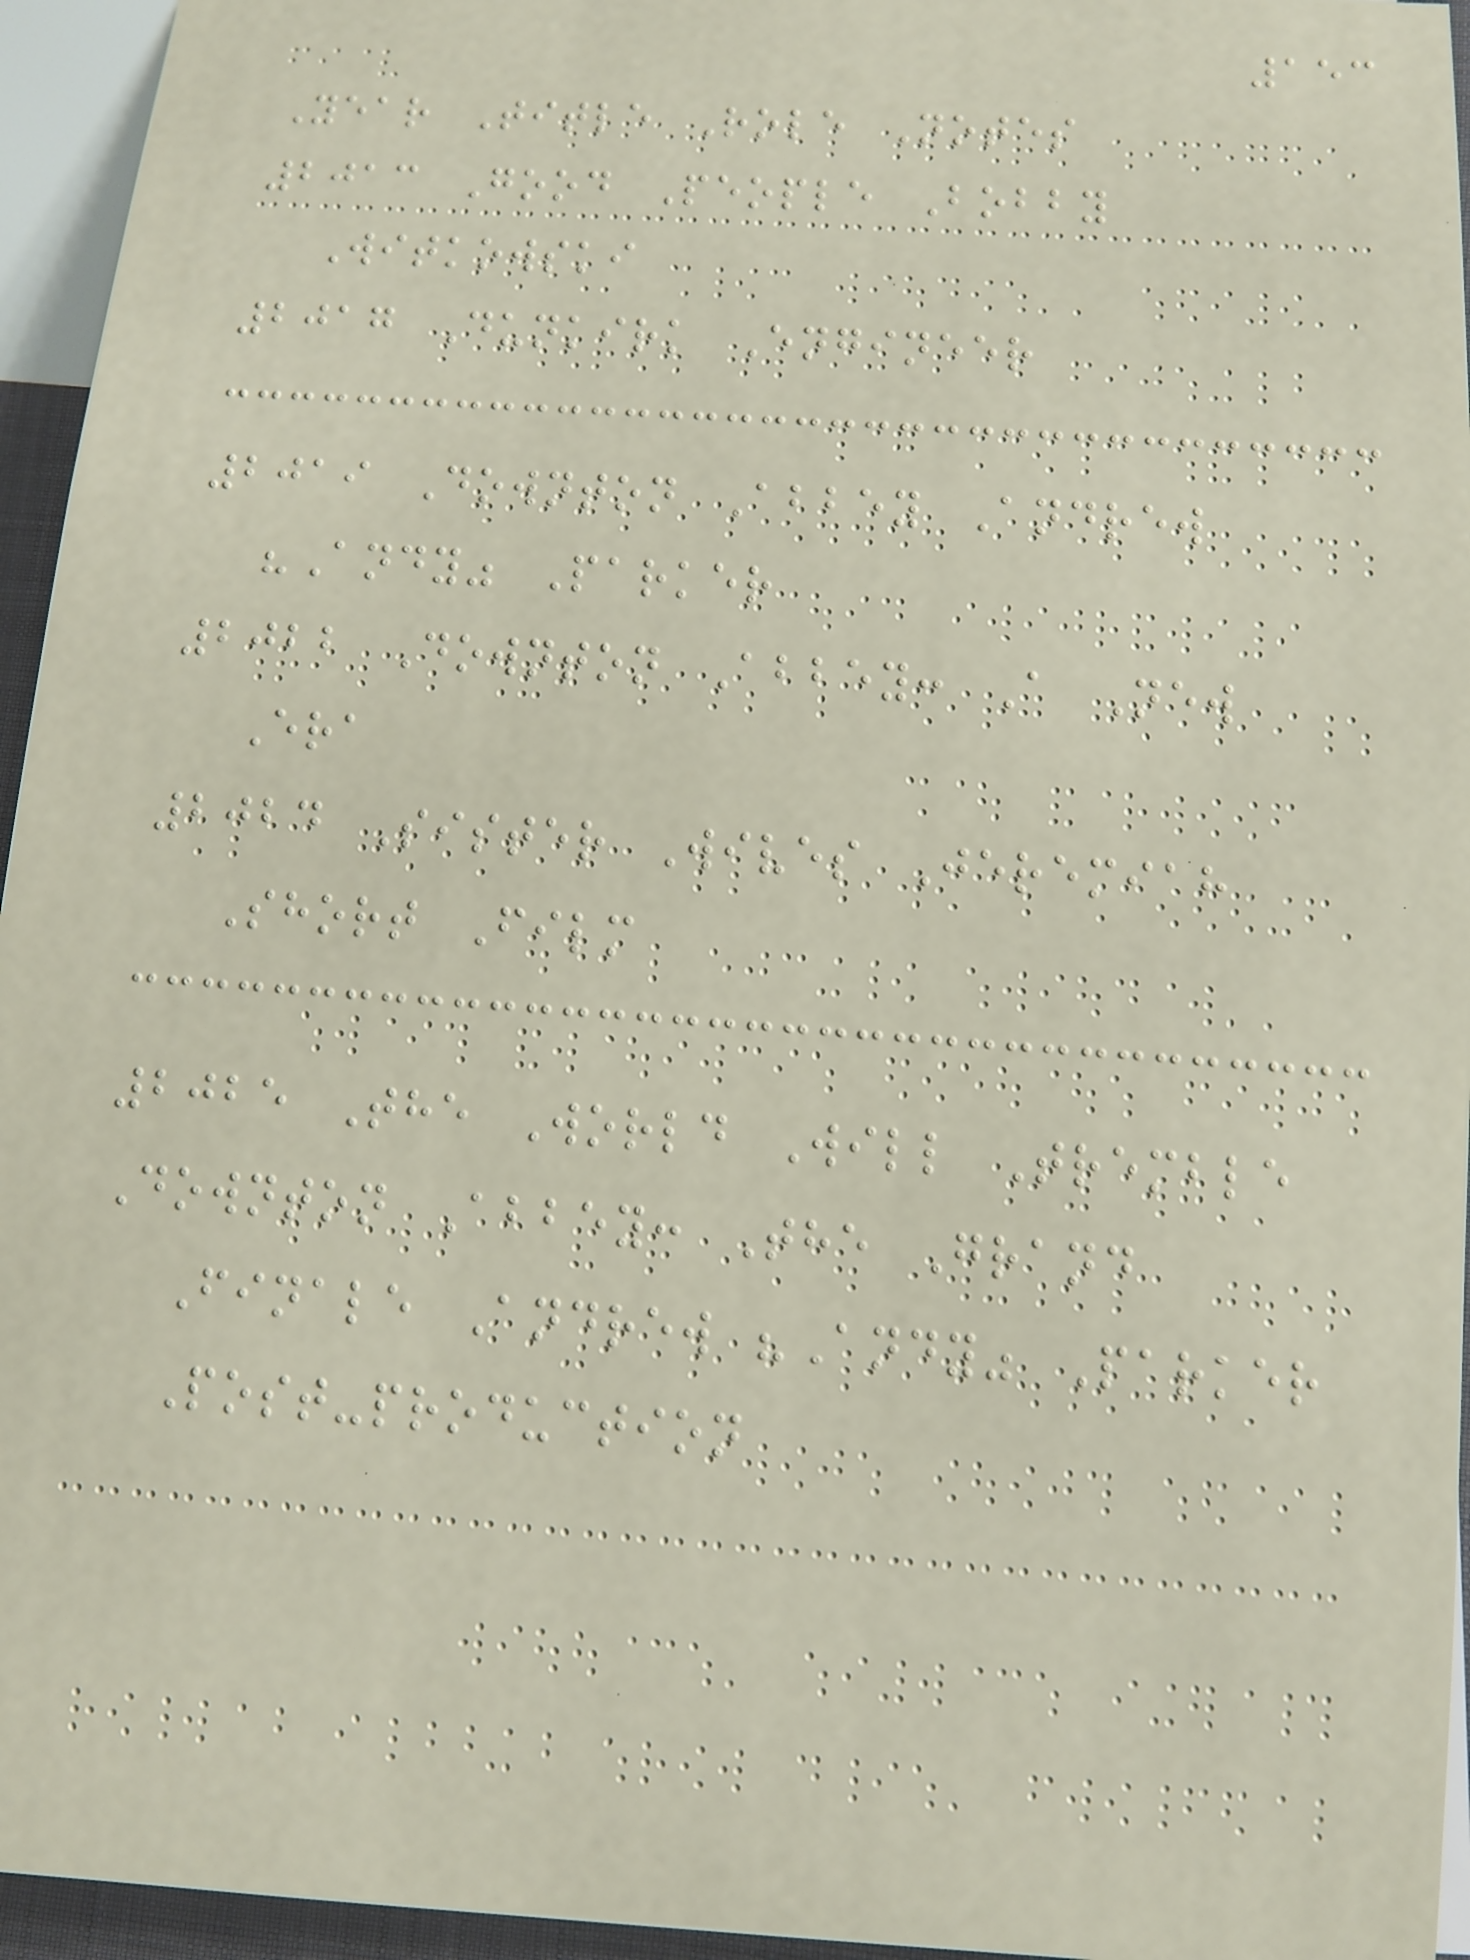153
Year Title Role Notes
2013 Good People Bobby
Witkowski
2017 Dunkirk Engineer
2019 Downton Abbey Andrew
"Andy" Parker
2022 Downton Abbey: A New
Era
2024 Sister Wives Jeremiah
Short Film
2025 The World Will Tremble
Downton Abbey: The Grand
Finale Andrew "Andy" Parker
Post-production
